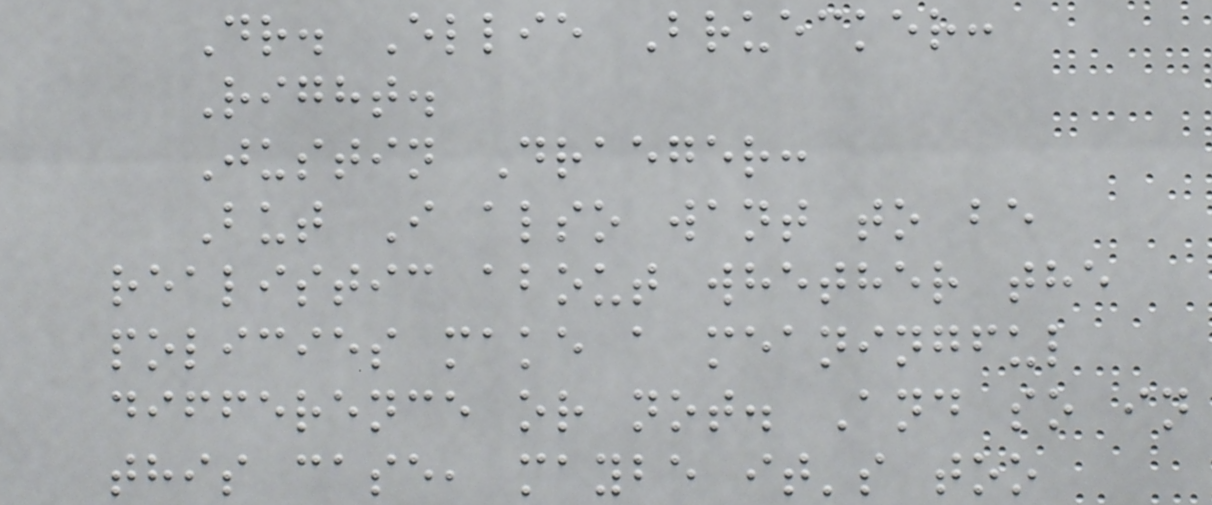Dr. Ellie Bruecker:
Right.
Justin Draeger:
But I also want to be
realistic about whether the
policies make a meaningful
difference or not. And so in
this case, maybe it's too
